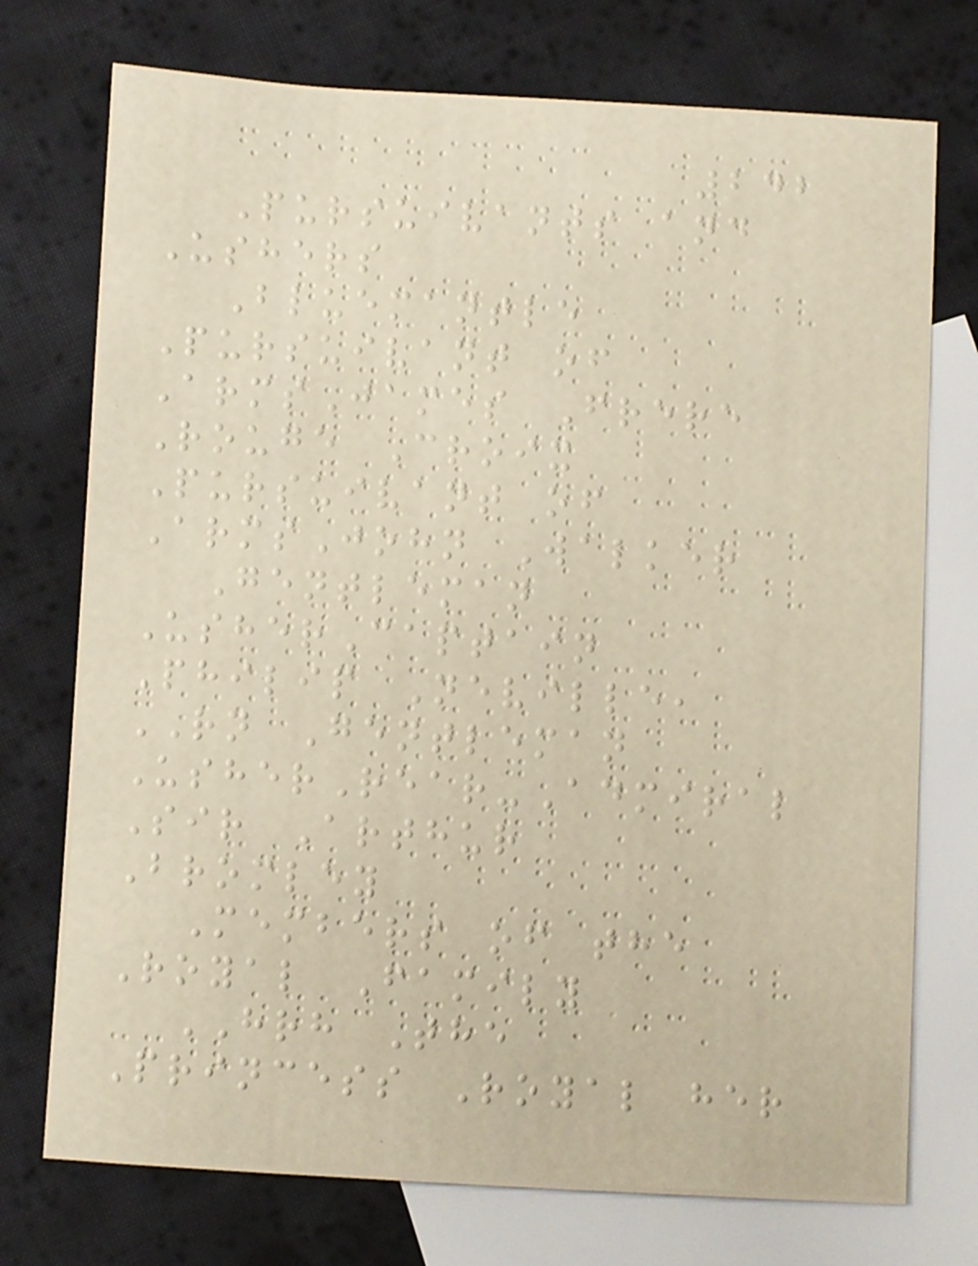242
Pursuivants and
Ushers
Bluemantle
Pursuivant of
ArmsJames Frere
Rouge Croix
Pursuivant of
ArmsJohn Walker
Gentleman
UsherCaptain
Philip Neville,
RN Gentleman
UsherRear-Admiral
Sir Arthur
Bromley
Members of the
Royal Family
HRH The
Princess Royal her
